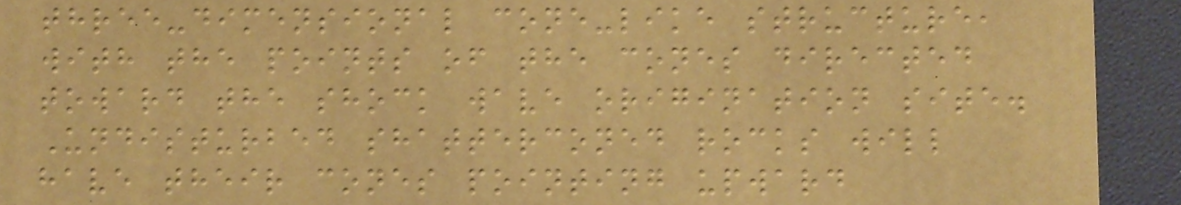three-dimensional cone-like structure,
with the points of the cones directed
toward the shock wave origination site.
Undisturbed shatterconed rocks will
have their cones pointing upward
